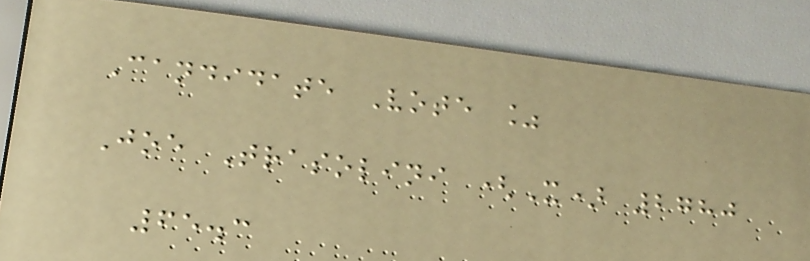Candidate Vote %
Joe Trasolini (X) 2780
65.3
